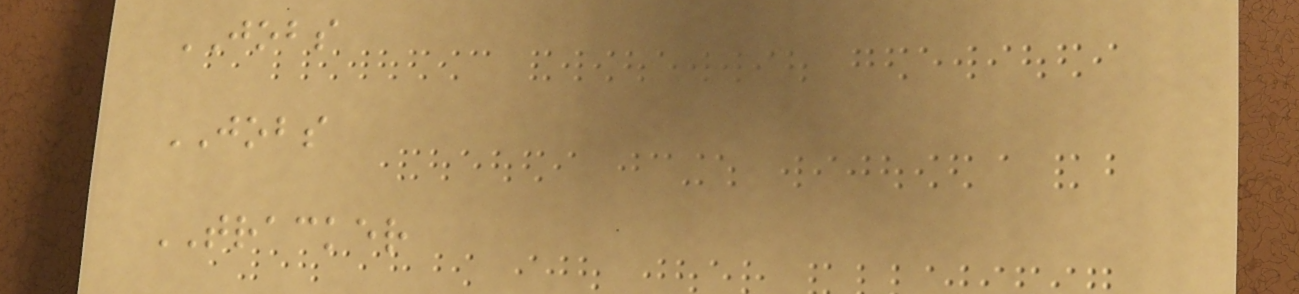JOBS
JOBS
TRACKER
